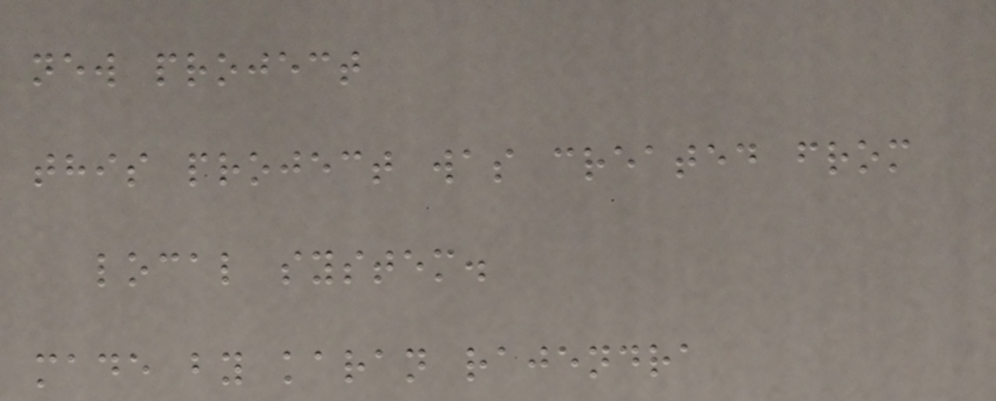new project
this project was created from
local system.
made by karan rajendra
